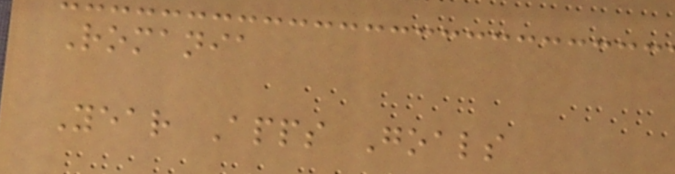Romania
Year Apps Goals
